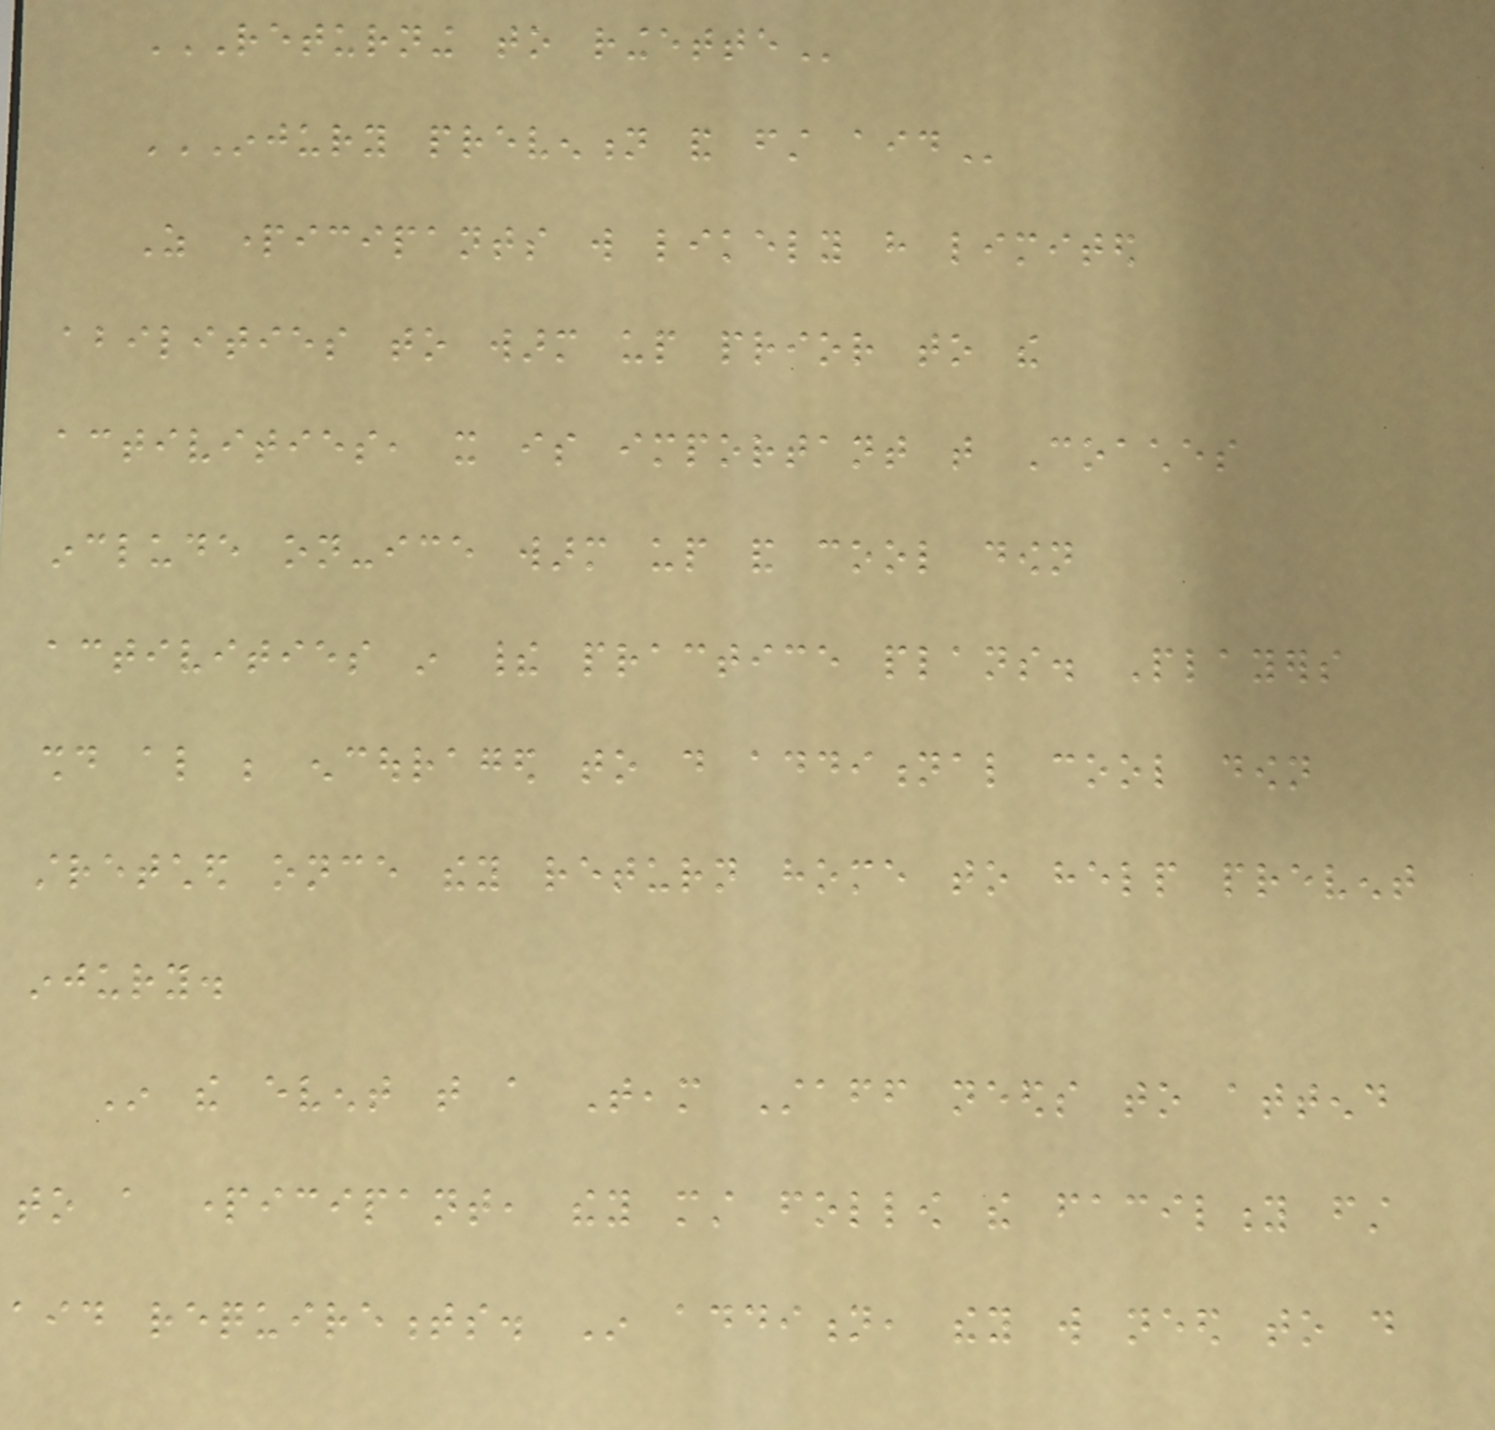RETURNING TO RINGETTE
INJURY PREVENTION AND FIRST AID
As participants will likely have limited
abilities to warm up prior to the
activities, it is important that Coaches
include on-ice warm up and cool down
activities in their practice plans. Players
should also be encouraged to do additional cool down
stretched once they return home to help prevent
injury.
In the event that a Team Staff needs to attend
to a participant, they must follow the facility first
aid requirements. In addition, they will need to do
